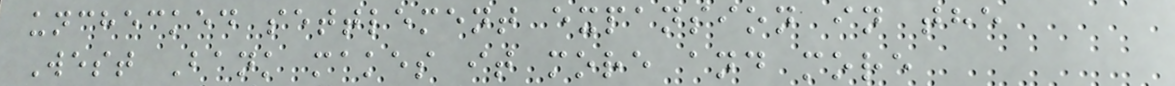unchecked settlement expansion in the
West Bank makes it more and more
